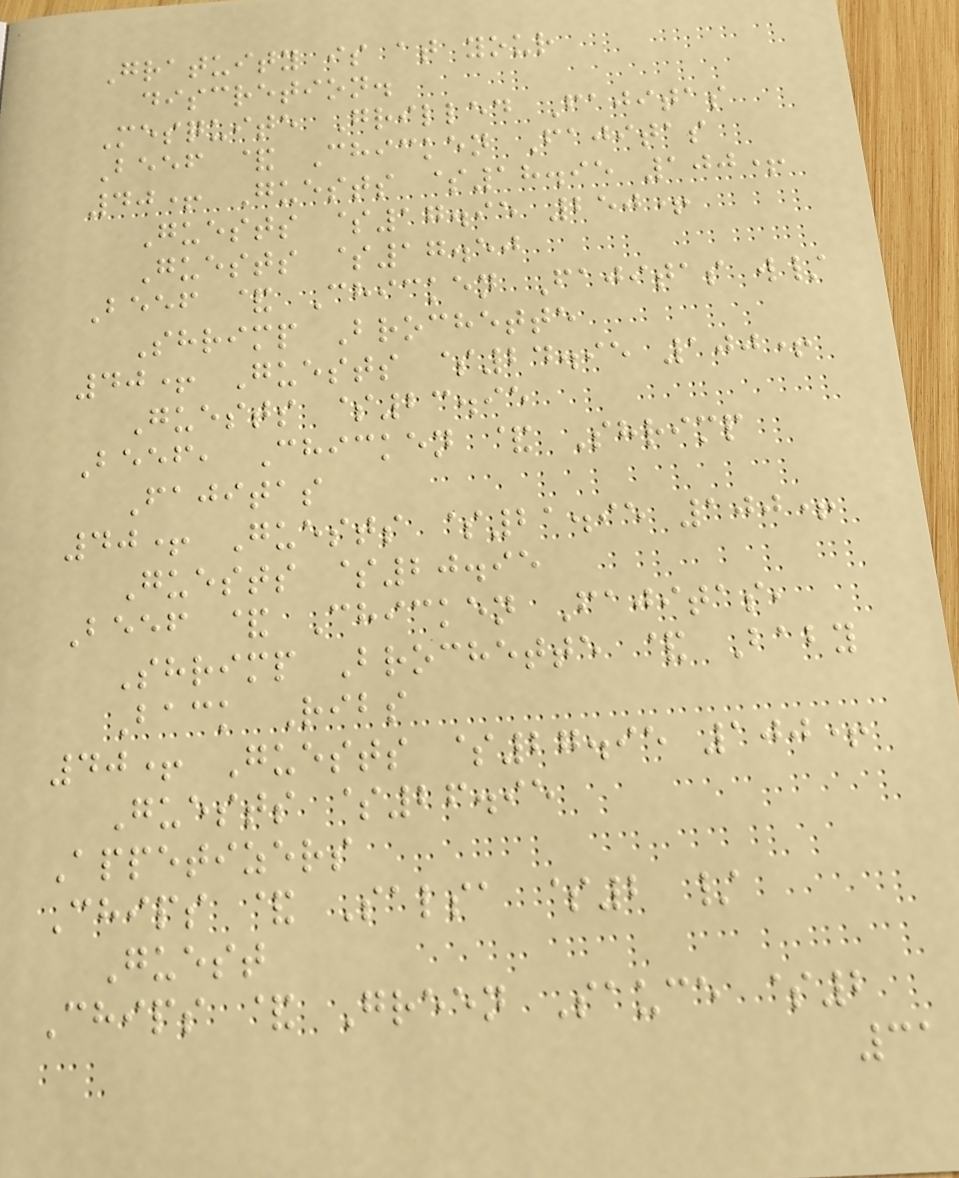Gratuity is at your
discretion.
Mesquite Grilled Fajitas
Beef & Chicken Fajitas
40+ Guests $18.95 100+
Guests $17.95 250+
Guests $17.50
Beef & Chicken Fajitas w/
Shrimp Brochette
40+ Guests $24.95 100+
Guests $23.95
Beef, Chicken & Shrimp
Fajitas
40+ Guests $21.95 100+
Guests $20.95
Beef & Chicken Fajitas,
Shrimp Brochette & Baby
Back Ribs
40+ Guests $27.95 100+
Guests $26.95
Appetizers
Chips & Salsa $2 /
Guest
Chips & Green Sauce $2
31
